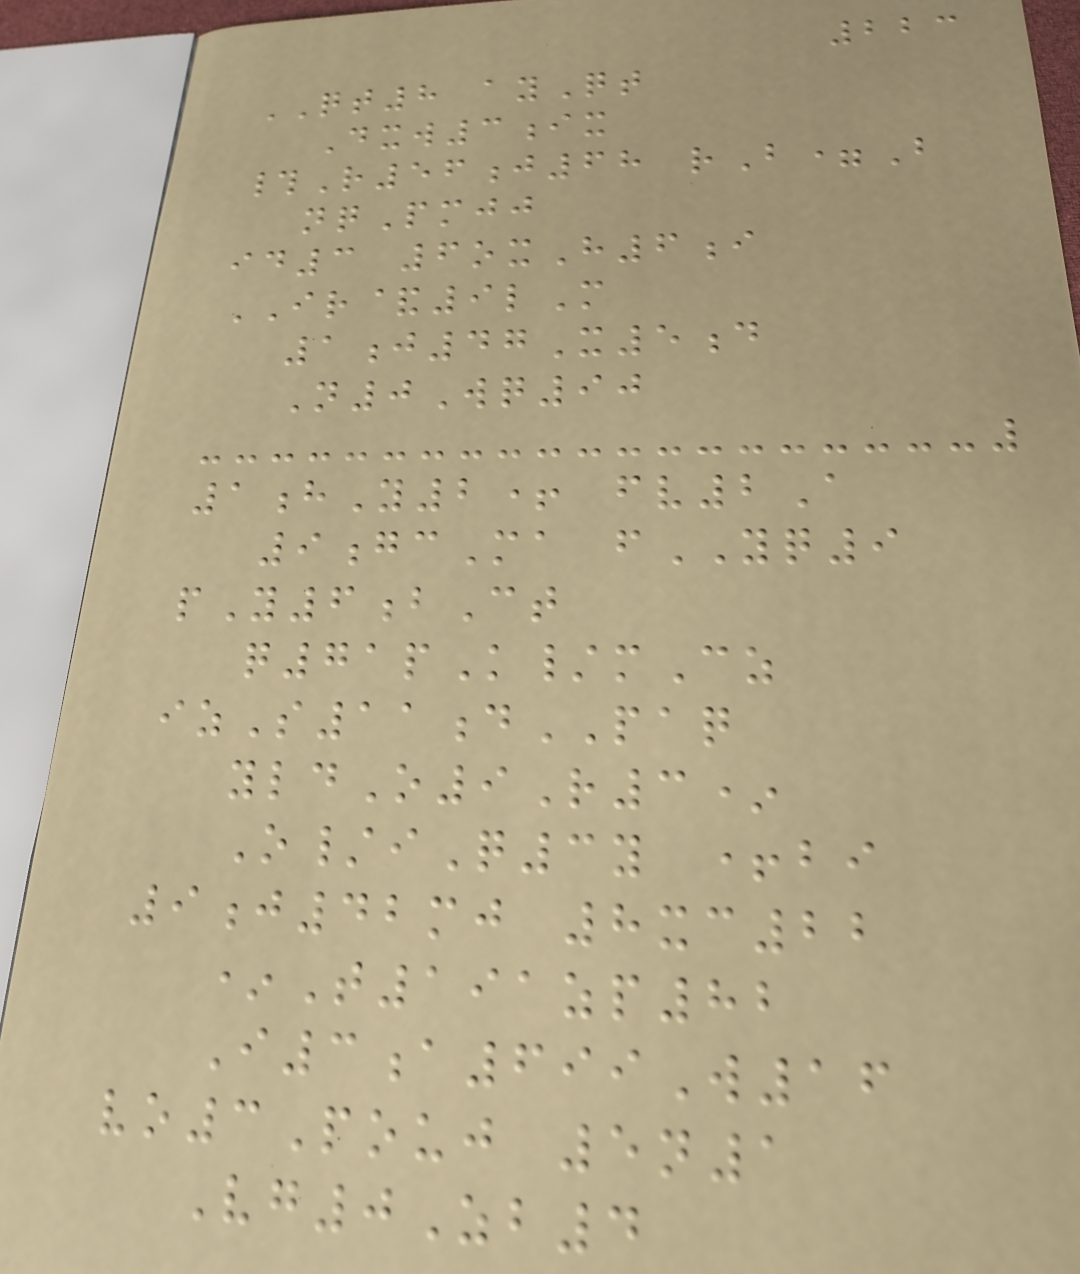223
QT8 ayQt
Dxw3ix
#R56j68 rB=B
nqPmjj
id3 6oxH6i
IR&9lM
1j47X5d
N0Wq90
1hY2+ fv2A
9gcMa fYQ9
pY6bCt
q71pK/mCz
izS11dPAQ
yldO9R3*
O/iQ3y +bi
9j42mj 8xc22
*T191zp82
I3a699W16
vo3Pouj 5n1
Vg0Zb4
